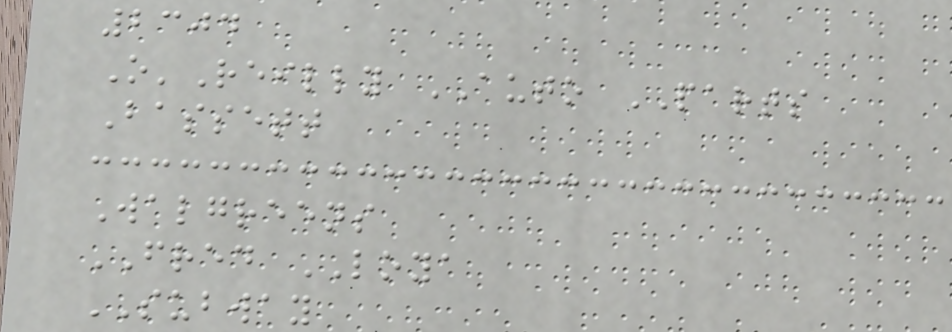2304
O'Reilly AUTO PARTS
Bassett
Walgreens
FRED LOYA
SUBWAY
